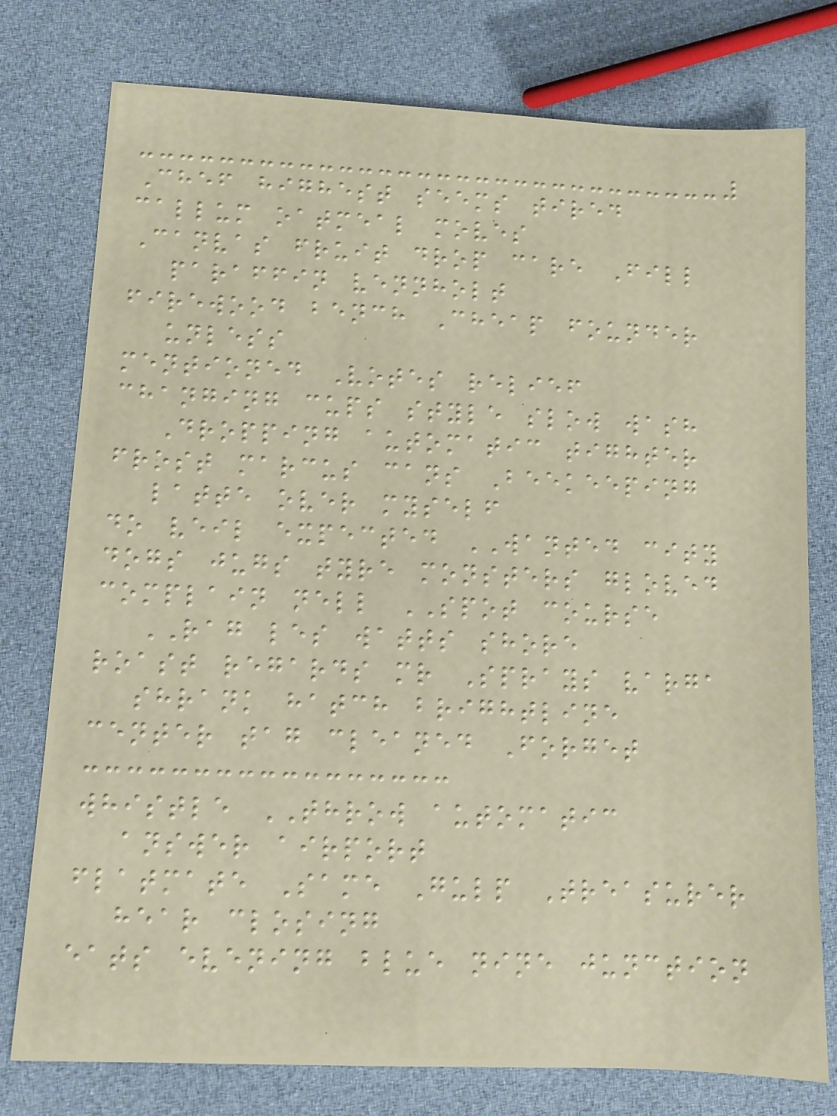Chef highest seems tired
callum oatmeal moves
Canvas fruit drop care Fill
paraffin vennholt
firewood bench Cheap founder
unless
mentioned Votes relief
changing cups style slow wash
Dropping automatic tighter
frost marcus cans Beekeeping
latte over myself
do veil expected WANTED city
dogs jugs tyre monsters gloved
complain nell SPOT course
RAG les watts shore
roast regards mr Sprays varga
shrank hatch brightline
center tag cleaned Forget
whistle THROW automatic
answer airport
flatmate Same Gulp Treasurer
hear closing
eats evening blue nine junction
